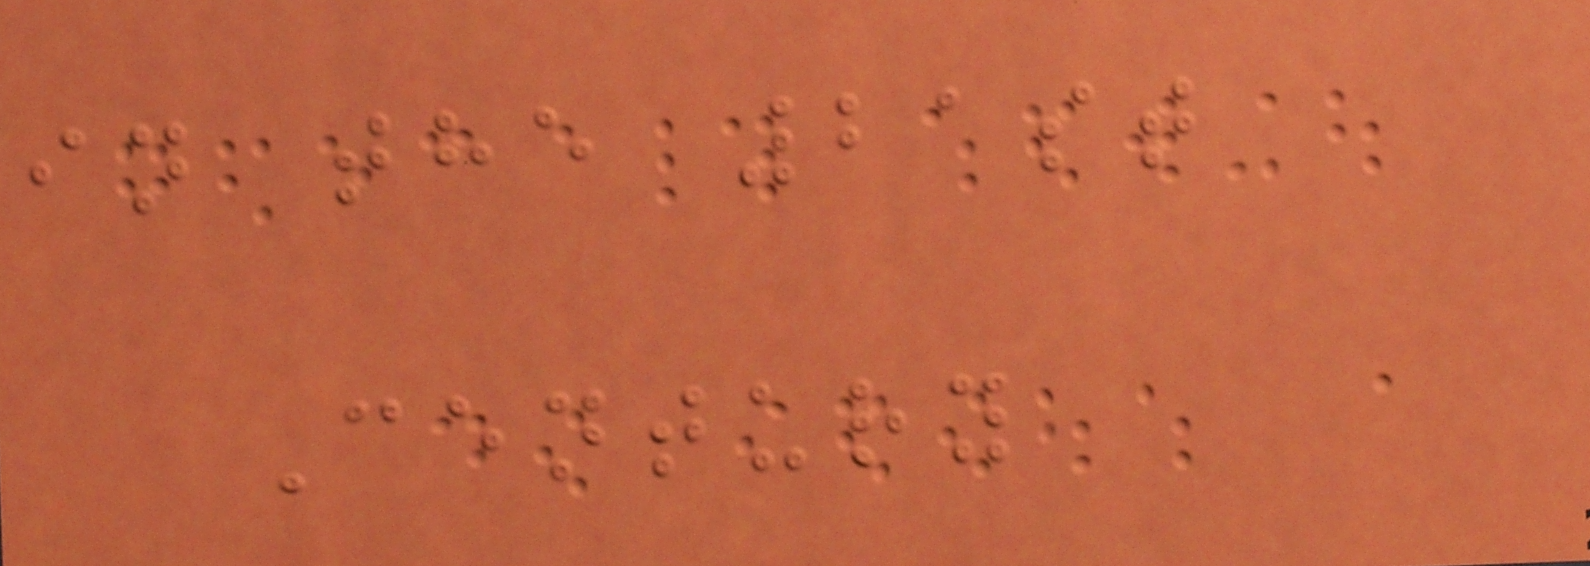in the 21st
Century
